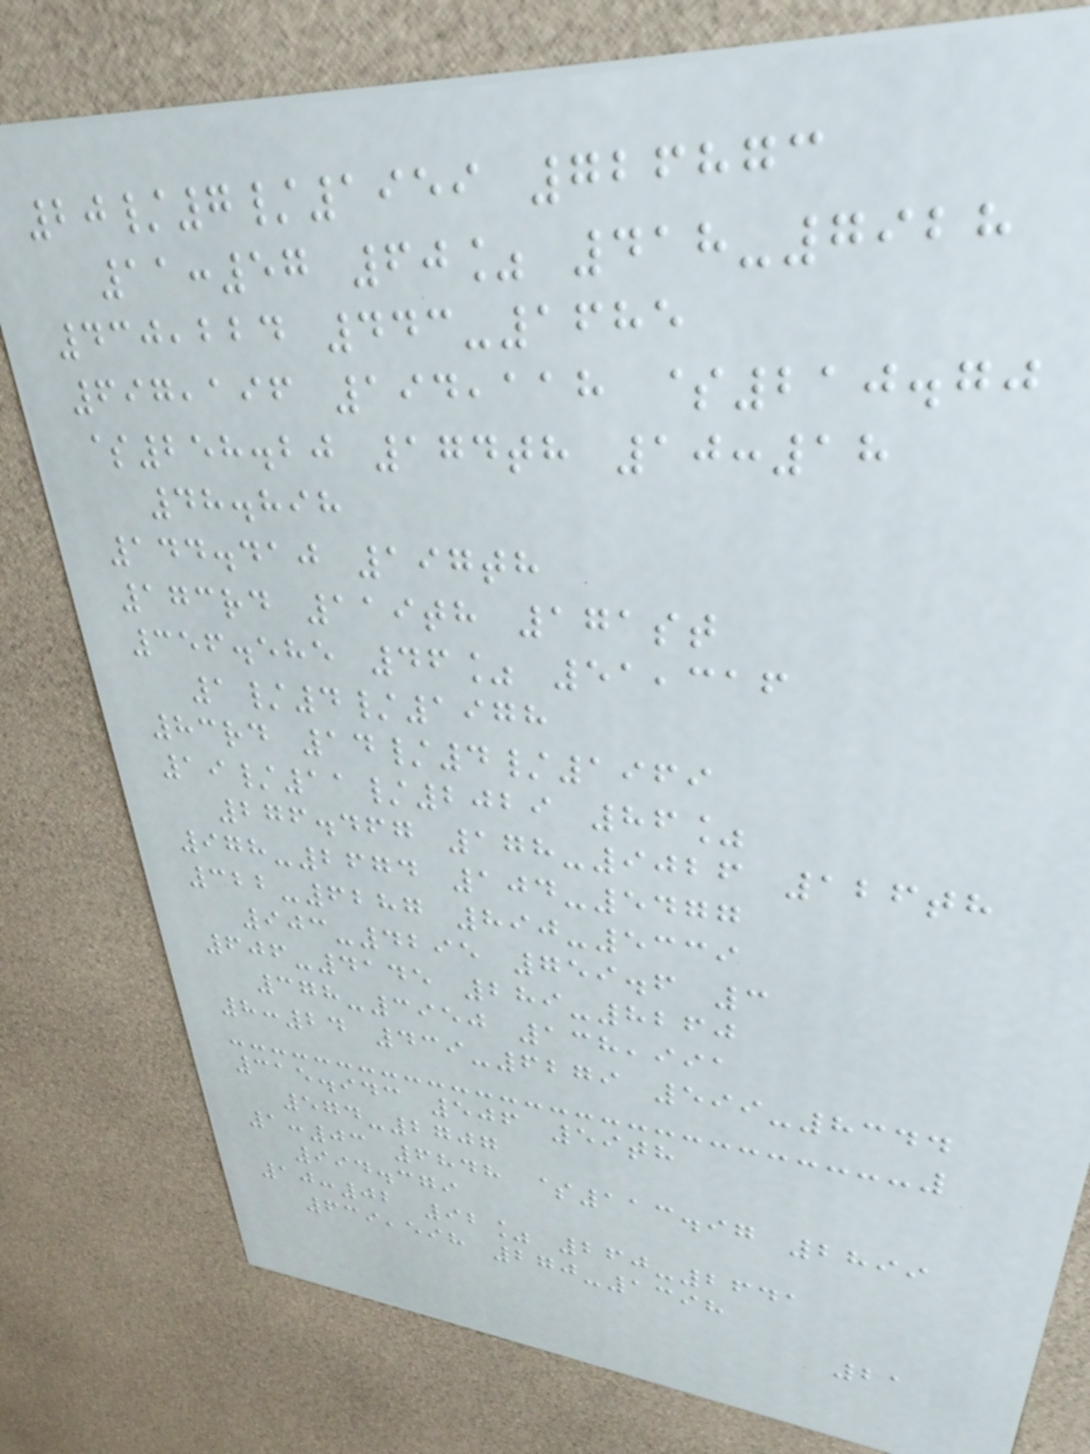20/7/1959 726873
11:57 60% 418-7928
430,224 443-1685
697,196 194,118 $210.70
$258.20 174th 10:18
48.898
144.410 197th
173rd 119th 171st
356.585 46% 51,316
1/4/1978
83rd 14/4/1969
19/11/2029 86%
276.467 178-9026 126th
978-2674 104-5477
322-6287 890-5339
903-4295 759.6 3
606-4145 289-8260
378-3950 138,991
8:24 439-6279 599-8344
315.943 506 59th
574-2707
1:03 6848 $113.97 2899
994.379
10:02 92% 260-2641
639,598 270-1398
21
